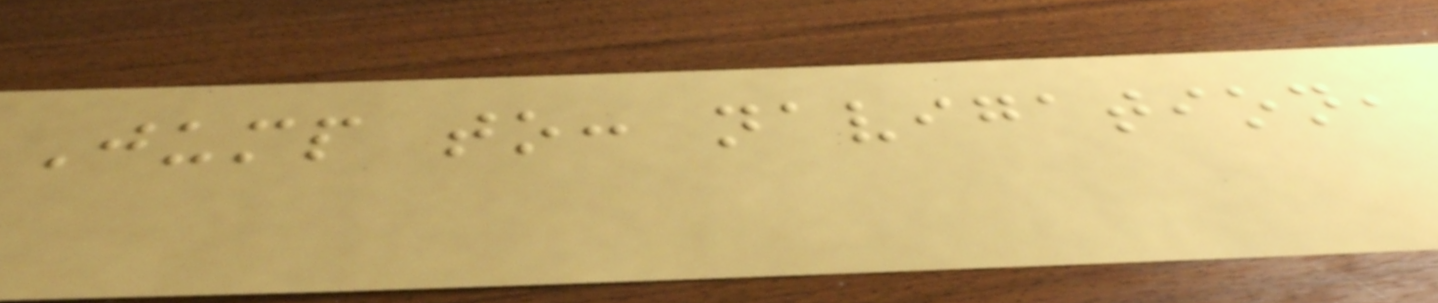Jump to: navigation,
